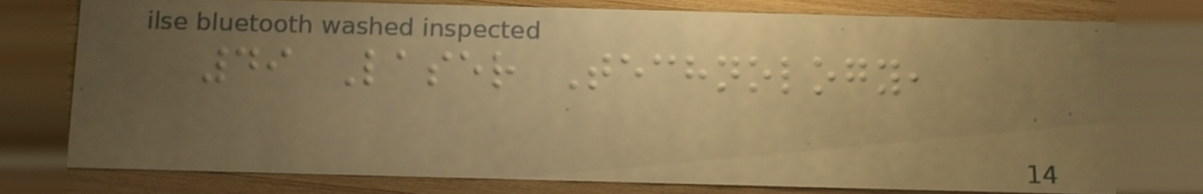49 Laser Technology,
